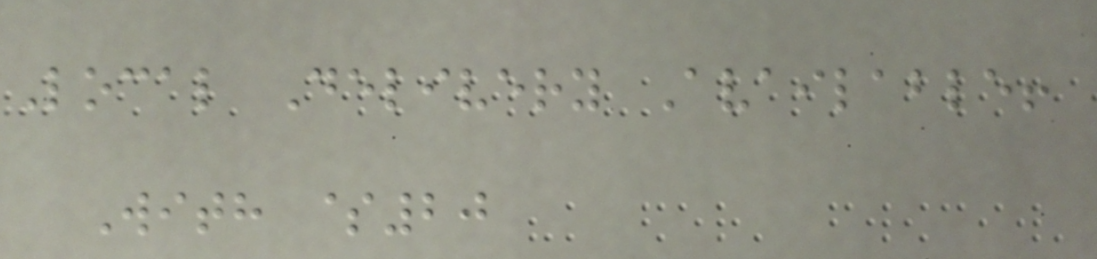Local Delivery Available!
With $20
